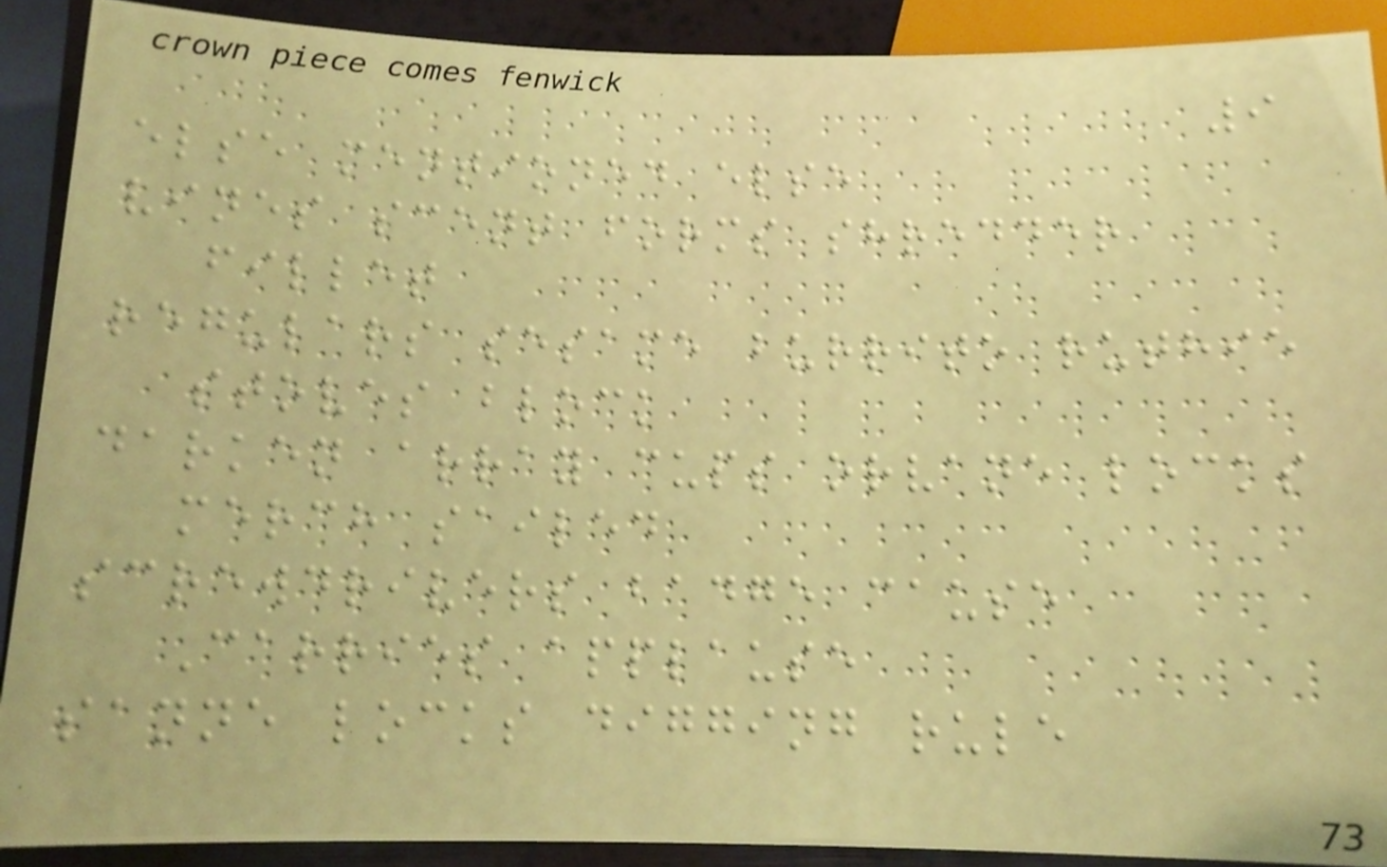9
else mentioned else
vines scent forms shredder
fillet
regulars sesame burrito ruthie
stoves block
darken array cups orvane locks
merch sailed
screwdrivers badge cause
Carries applause
sanne locks digging rule
